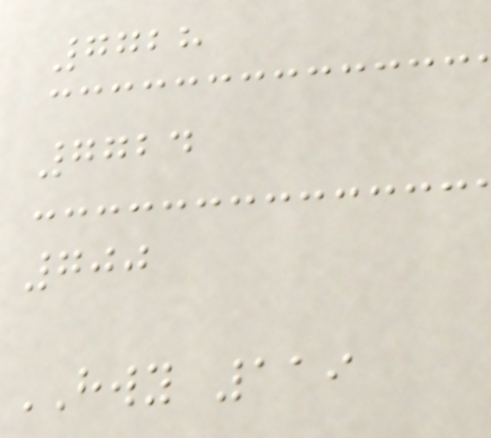7728
7724
700
HWY 119
